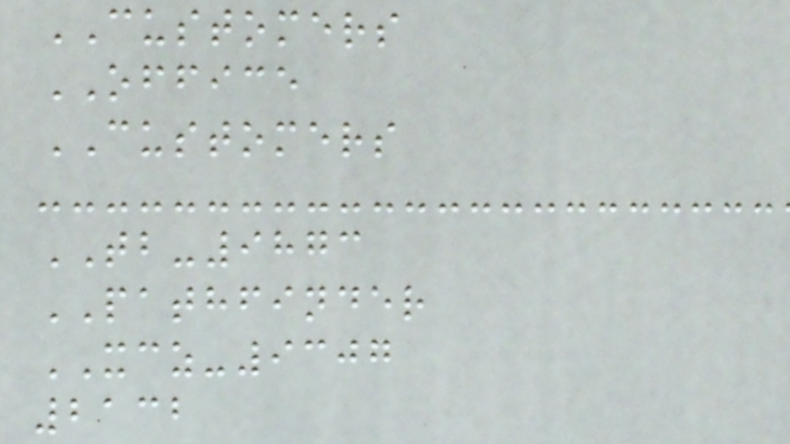CUSTOMERS
OFFICE
CUSTOMERS
TB-9873
PATHFINDER
XCZ-9307
2132
